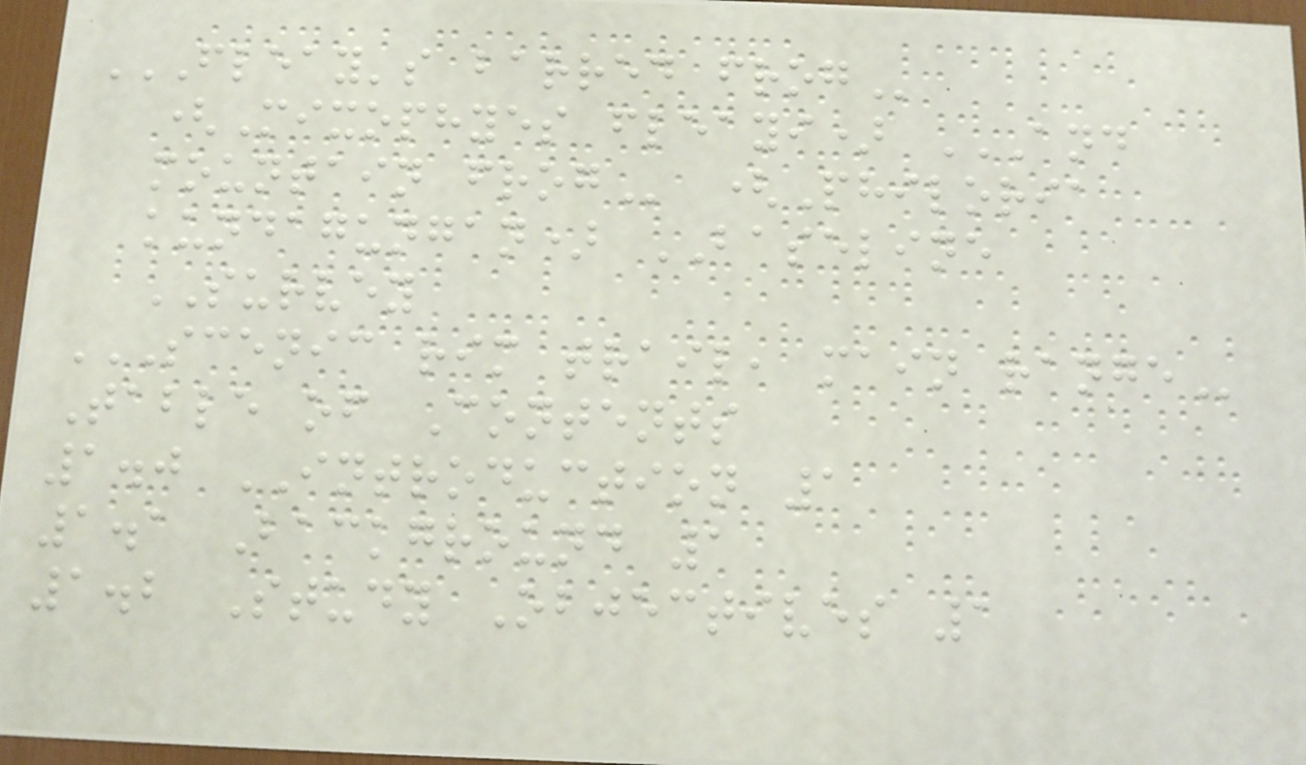FLEAY'S BARRED FROG
(Mixophyes fleayi) AND
MOUNTAIN FROG (Philoria
kundagungan) BASELINE
SURVEY
SCENIC RIM TRAIL, MAIN RANGE
Table of Contents
1.0 INTRODUCTION 1
1.1 Background 1
1.2 Study Objectives 1
